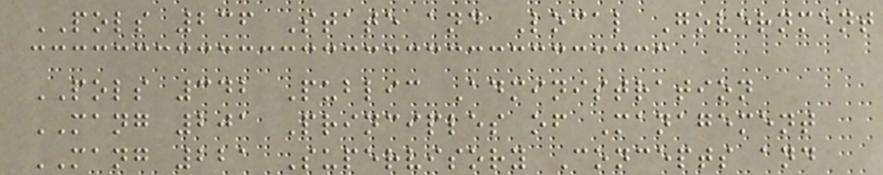POLS 236 State and Local Government
POLS 342 Public Administration
MANG 201 Principles of Management
MANG 221 Supervisory Concepts and
